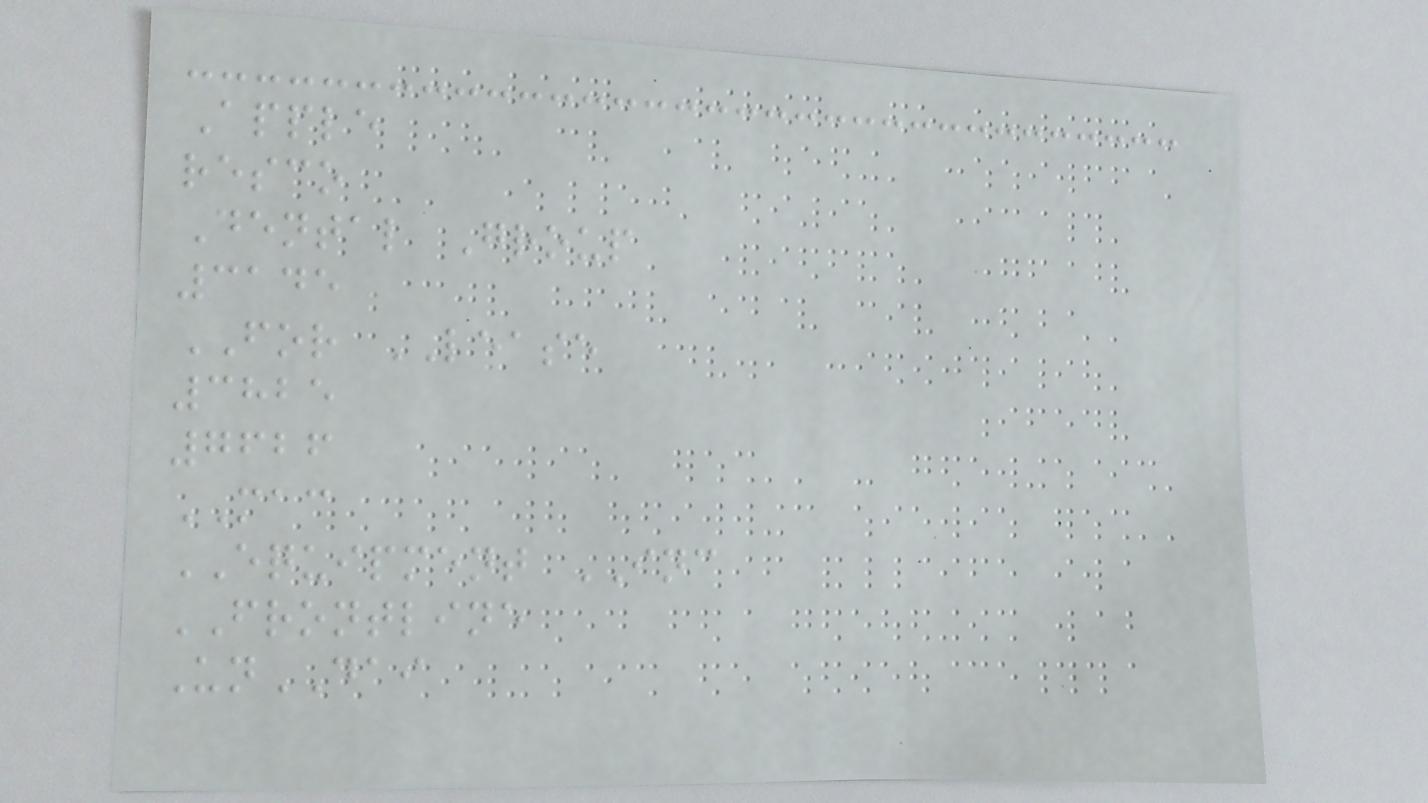Apple
resco
Dental Group
3145
FOR LEASE
3825
7626
MAC
EQUIPMENT INC
FRONTLINE
UnDAI
